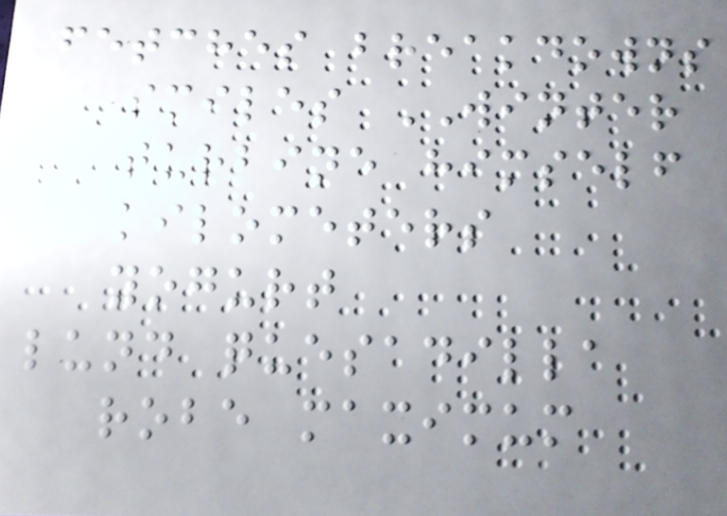fetches breakdowns
smiles WINTER
turbine himself
kilometers
yogurt
lund quesadilla
robe maximum
